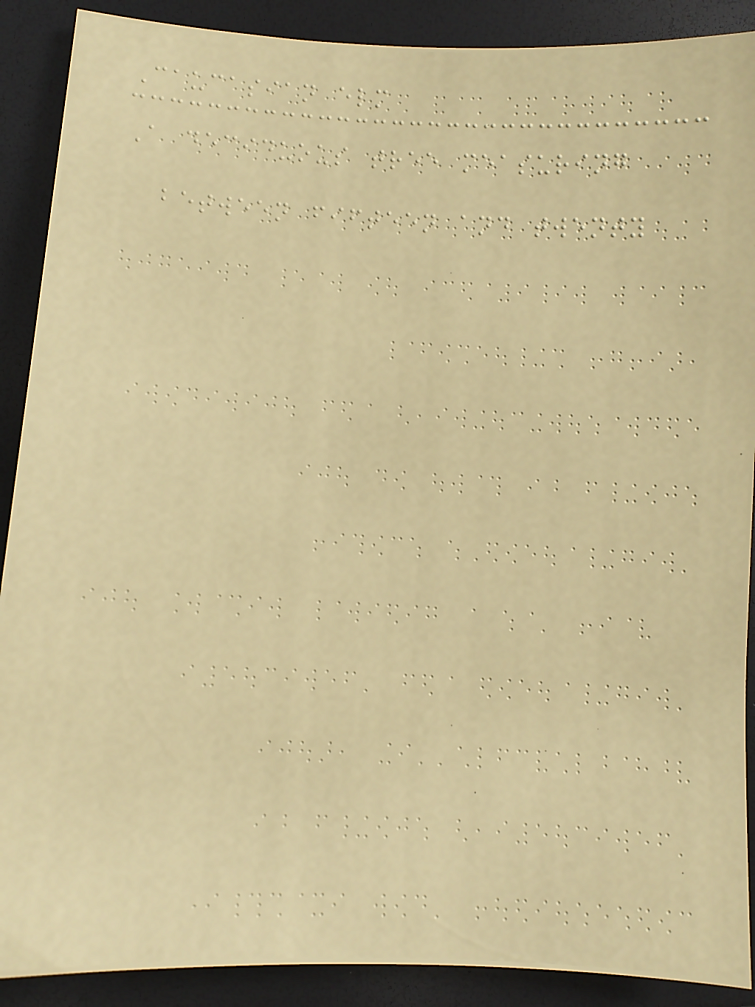Caucasian elm
A deciduous tree measuring
between fifteen and twenty
